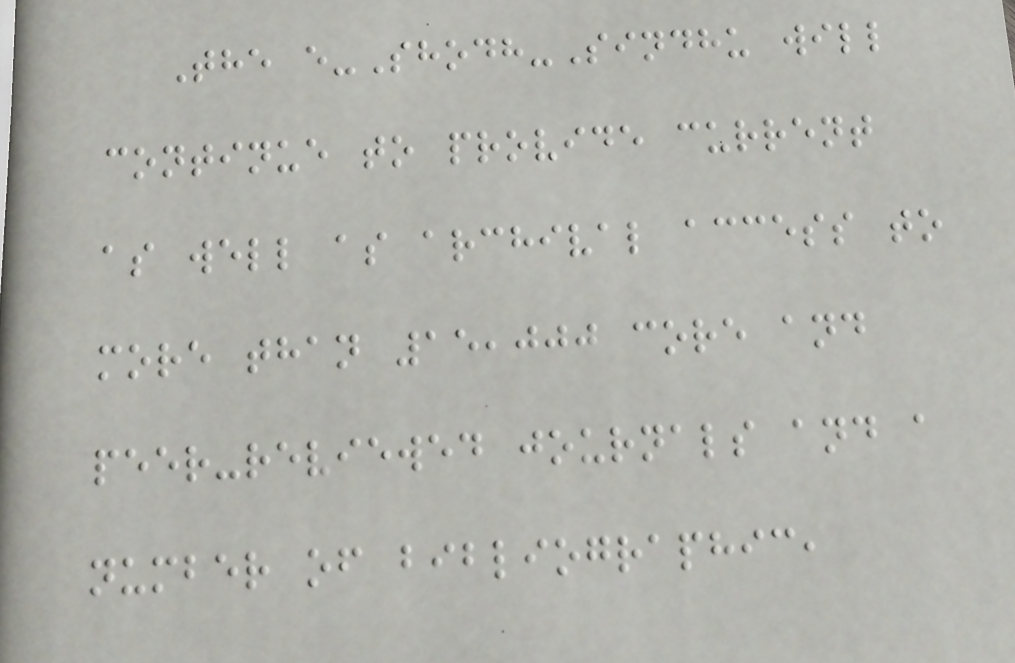The e-Shodh-Sindhu will
continue to provide current
as well as archival access to
more than 15,000 core and
peer-reviewed journals and a
number of bibliographic,
